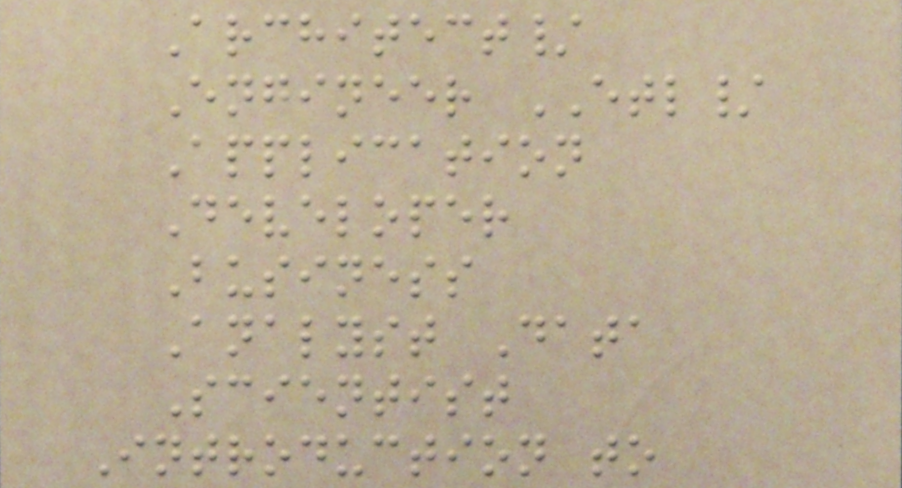Architect/
Engineer ETL/
Application
Developer
Business
Analyst Data
Scientist
Introduction to
